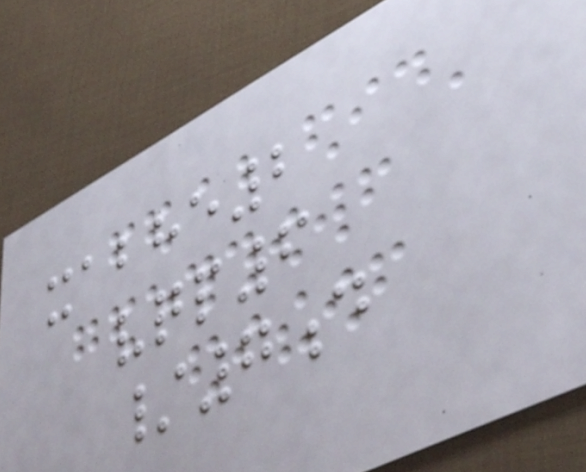xabhe2
vqp6
/7d
